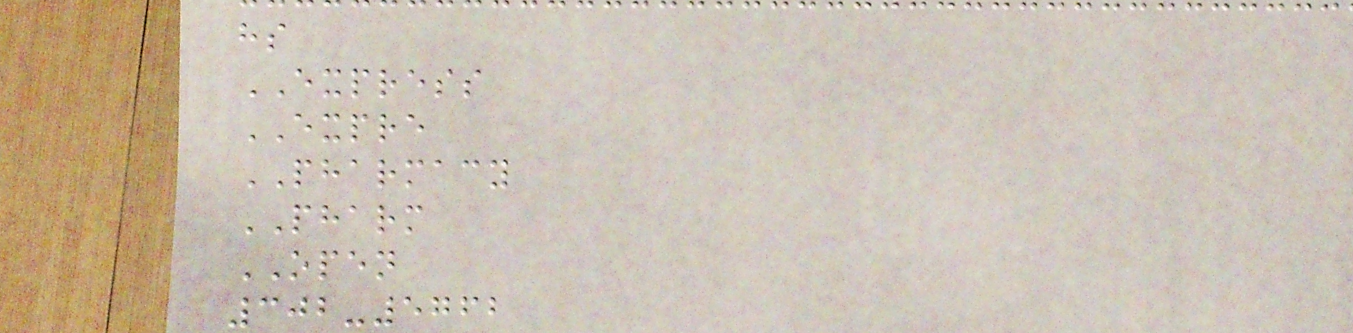hs
EXPRESS
EXPRE
PHARMACY
PHARM
OPEN
302-5762
